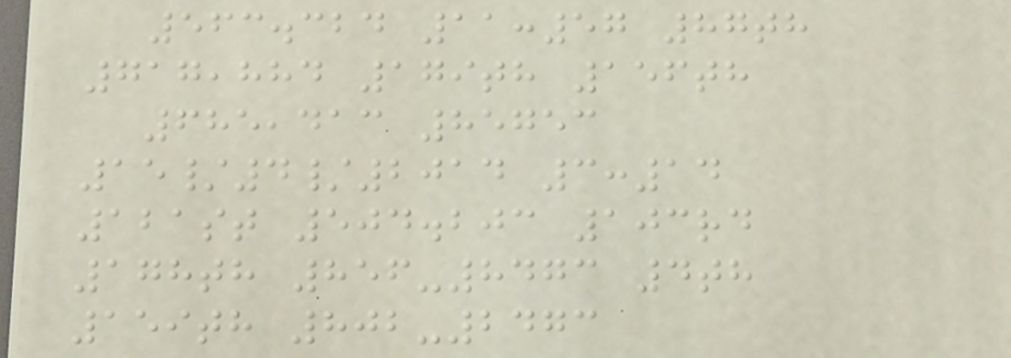563.324 11:57 87th
717,884 179th 156th
685,413 85753
15/4/2014 3:14
121st 504.203 103rd
178th 856-8473 4th
159th 802-2473
